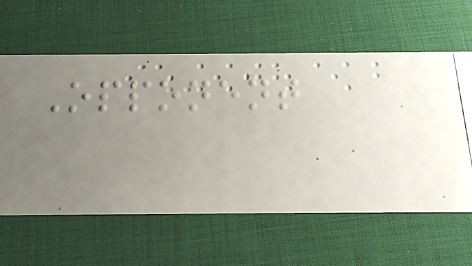Opponent
